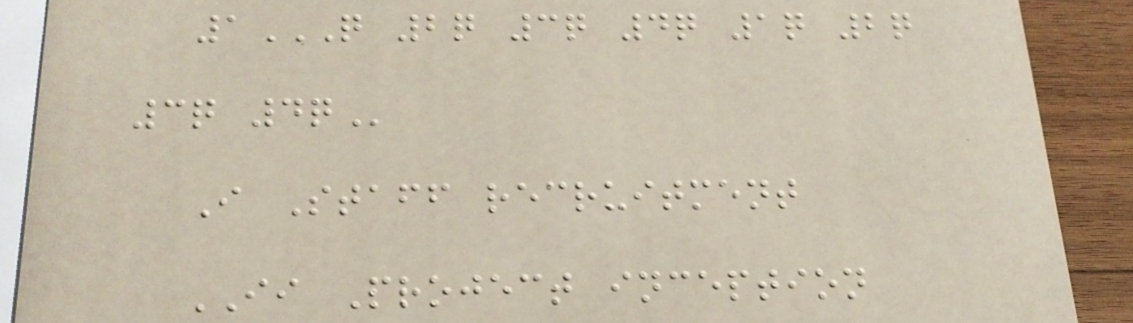1Q 2Q 3Q 4Q 1Q 2Q
3Q 4Q
I Staff recruitment
II Project inception
